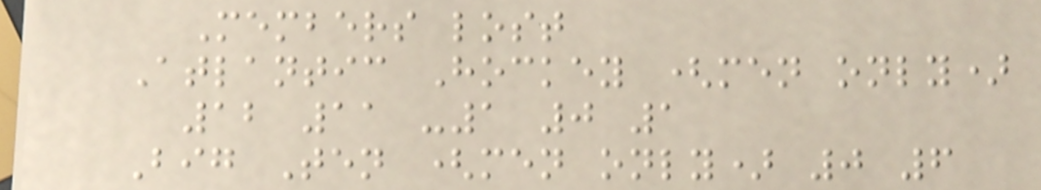Members lost
Atlantic Hockey (men only)
12 11 -1 0 1
Big Ten (men only) 0 6
